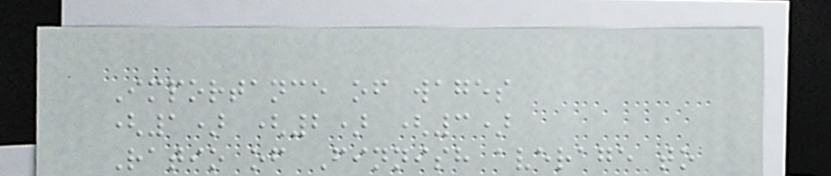Importance of wages
(1) (2) (3)
Ratio of Finnish average to
